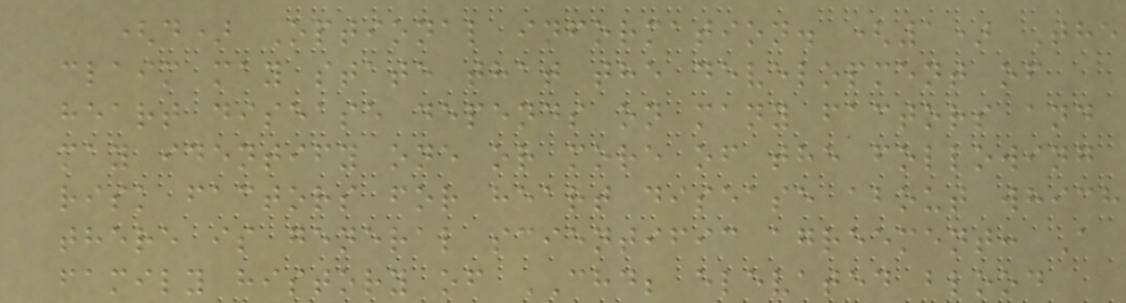(d) Optional information. (1) The
claim may state that the development of
heart disease depends on many factors and
may identify one or more of the following
risk factors for heart disease about which
there is general scientific agreement: A
family history of CHD; elevated blood
